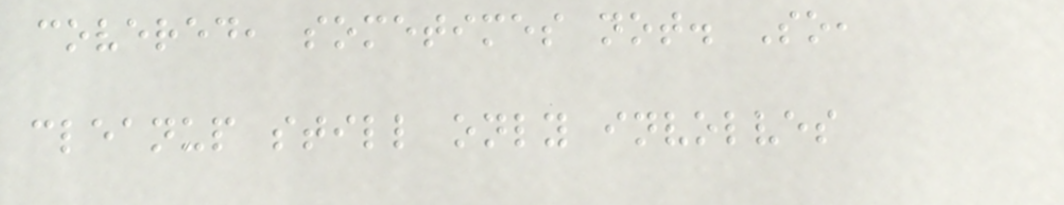covered, sometimes not. So,
cleanup still only involves
